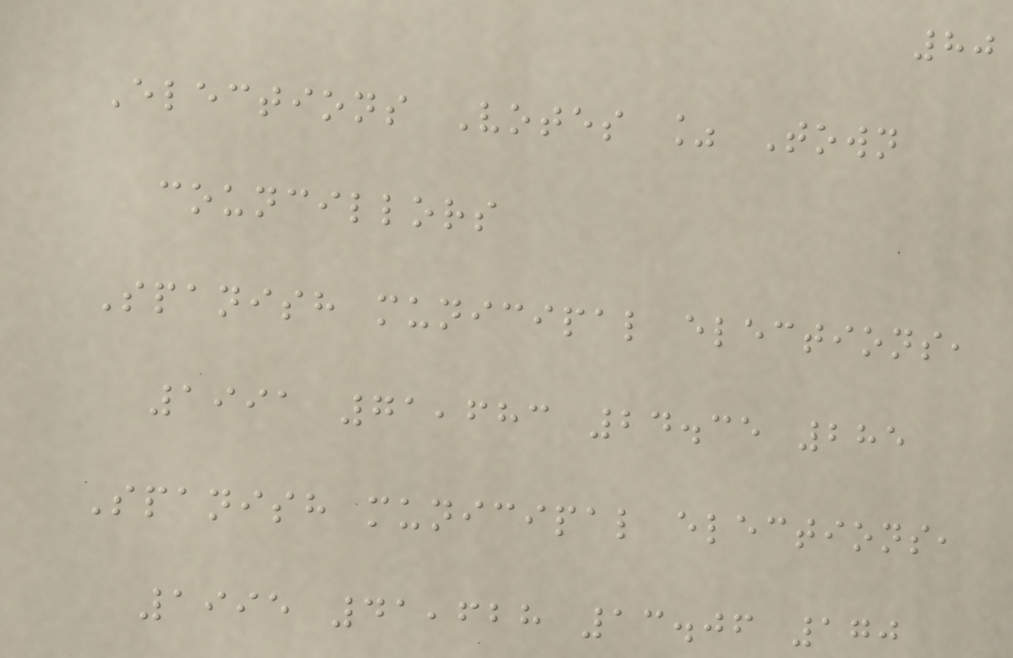80
Elections Votes % Town
councillors
Spanish municipal elections,
1991 71,683 24.35 285
Spanish municipal elections,
1995 41,628 13.06 170
